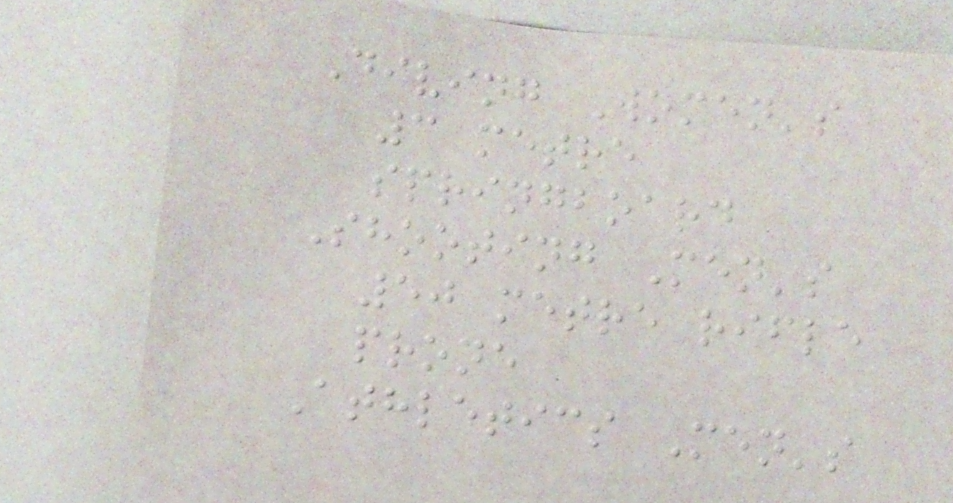Diving Women's
3 metre
springboard
Shooting Men's
50 metre rifle
prone
Athletics Men's
